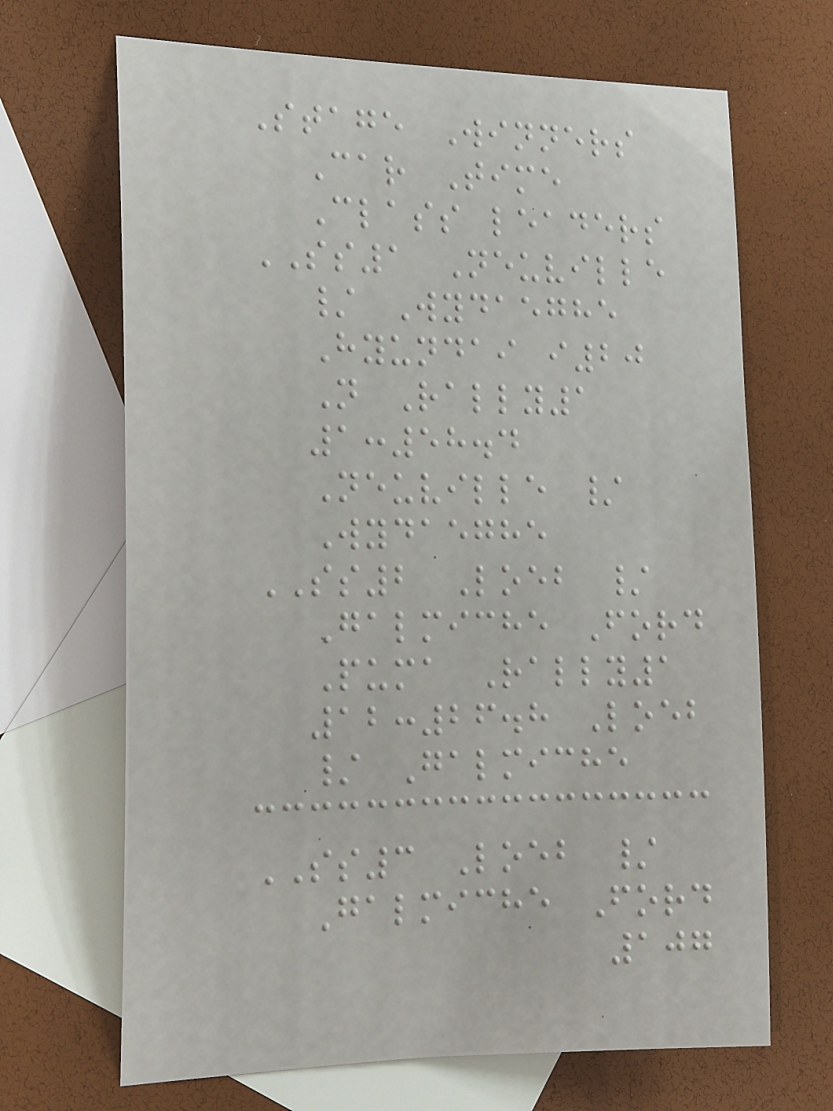Stage Winners
Car Time
Class leaders
SS1 Neuville
/ Wydaeghe
Hyundai i20
N Rally1
1:58.4
Neuville /
Wydaeghe
SS2 Loeb /
Galmiche Ford
Puma Rally1
12:26.8 Loeb
/ Galmiche
SS3 Loeb /
Galmiche Ford
107
